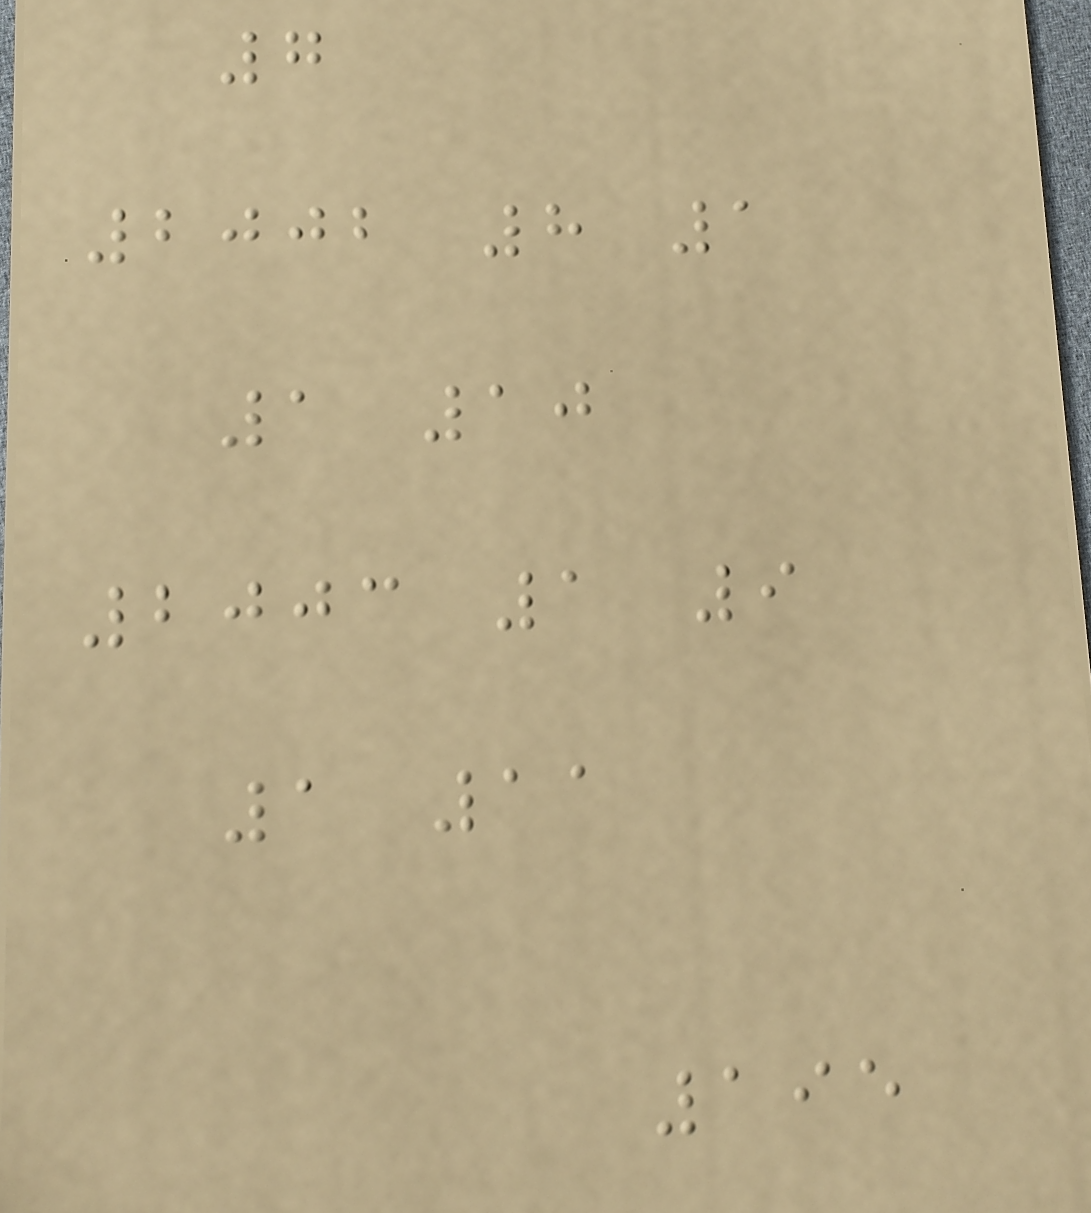7
2002 8 1
1 10
2003 1 9
1 11
195
